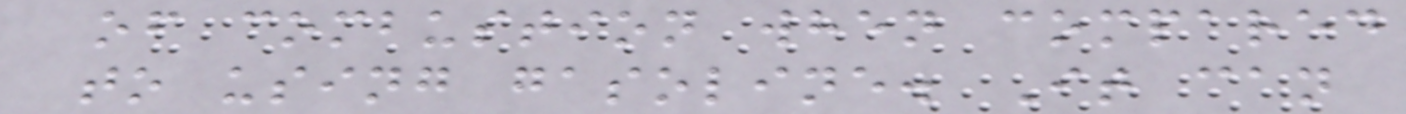of combustion when compared
to using gasoline. It can
